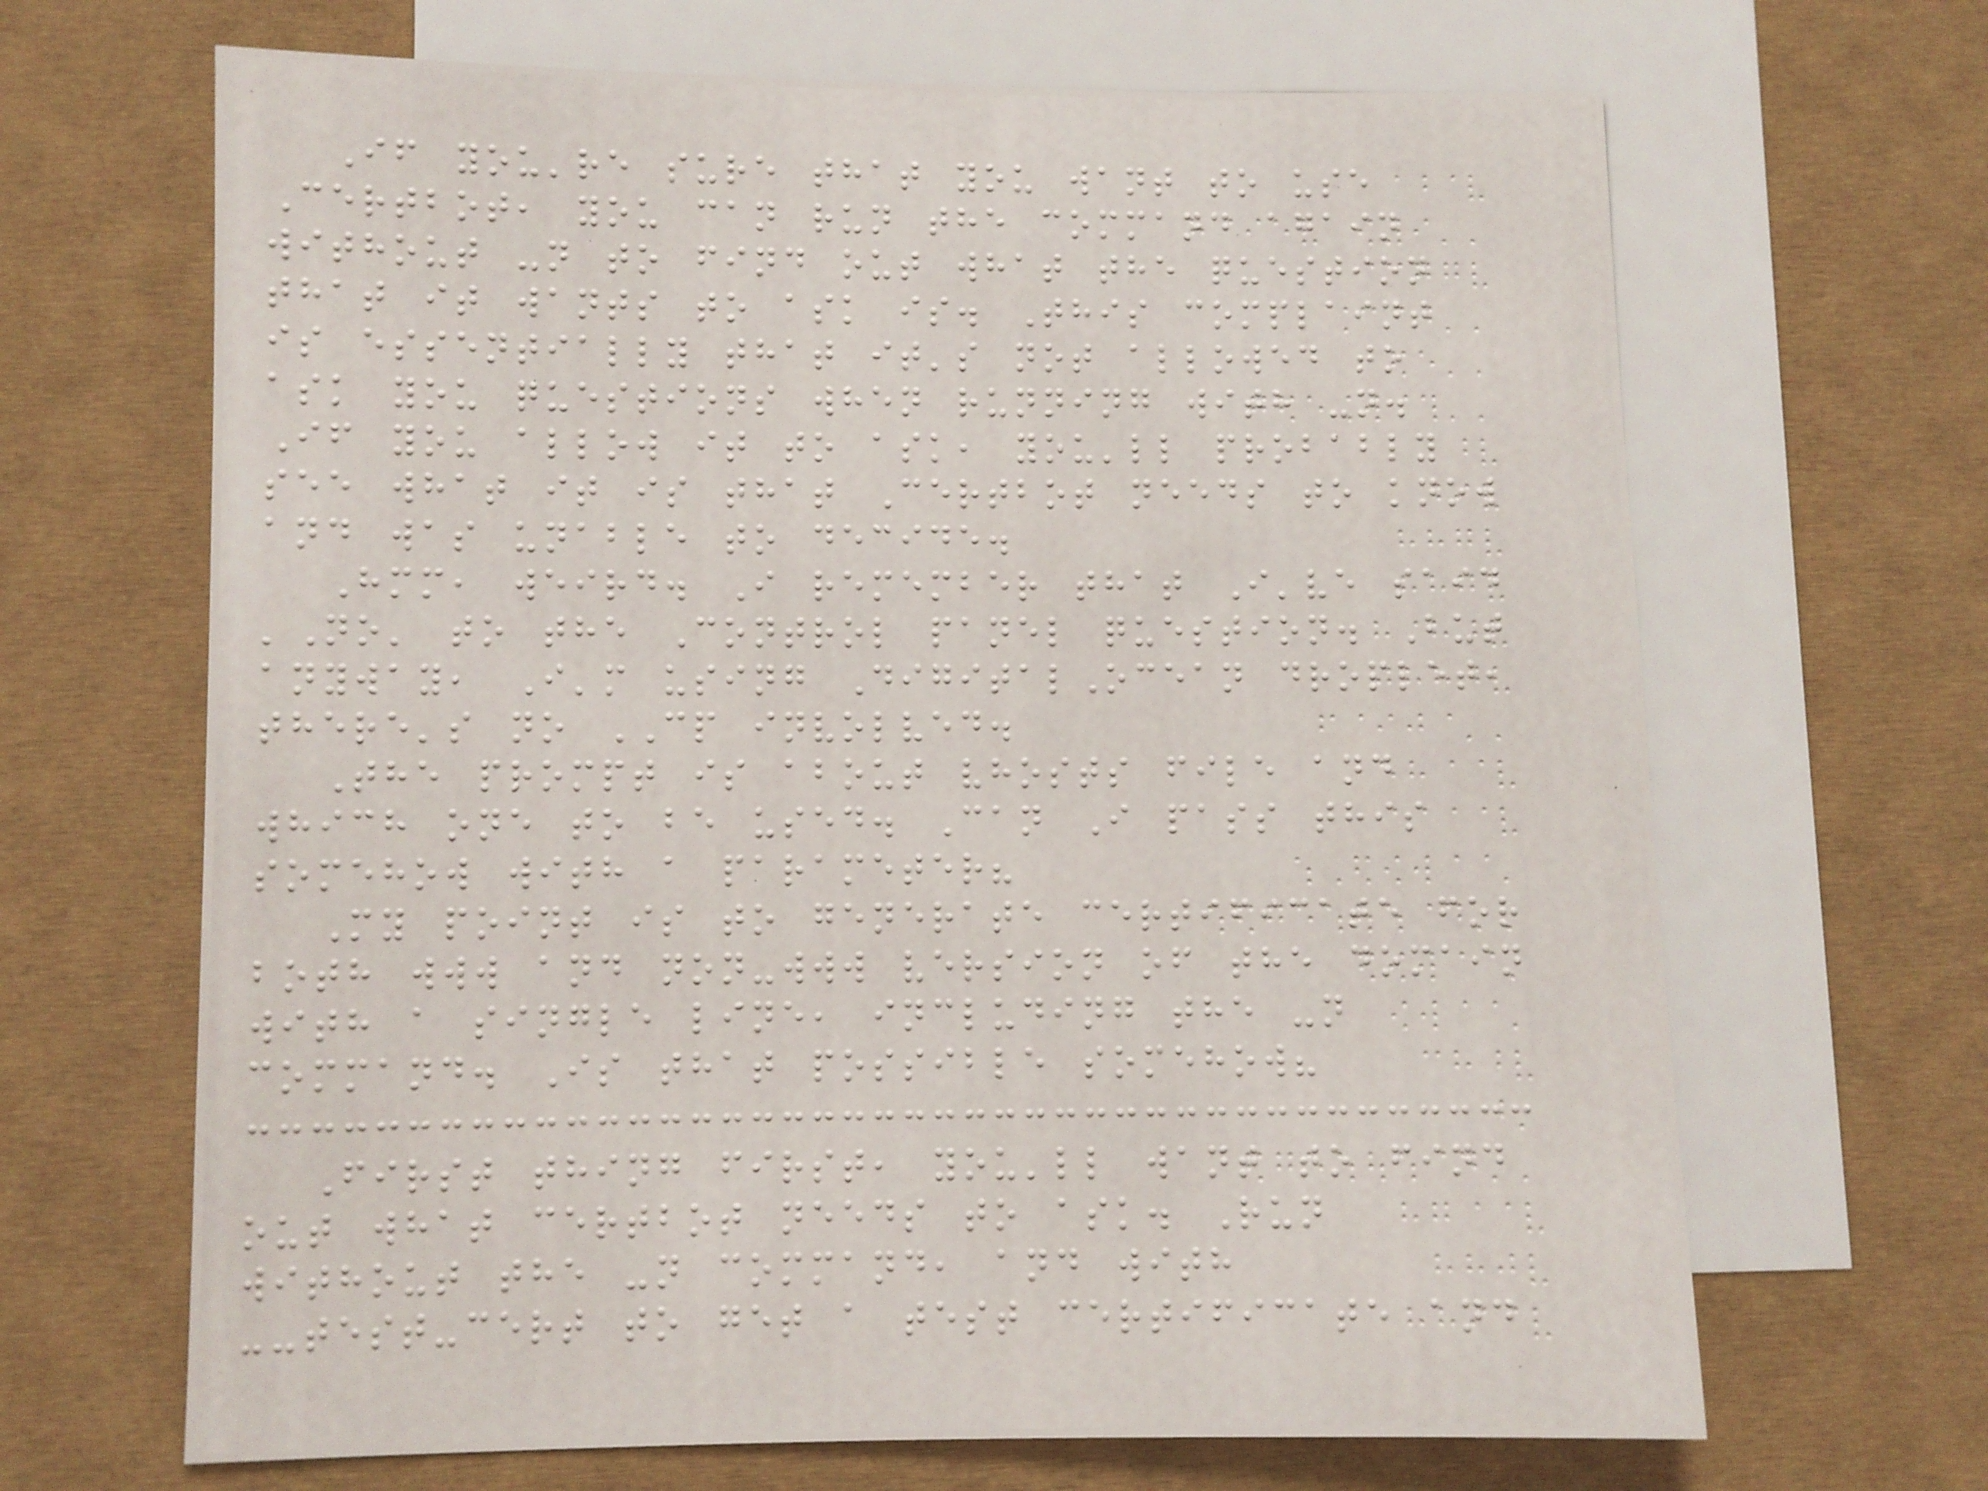If you're sure that you want to use
Certbot, you can run the command again
without -n to find out what the question
that it wants to ask is. This complaint
is essentially that it's not allowed to
ask you questions when running with -n.
If you allow it to ask, you'll probably
see what it is that Certbot needs to know
and was unable to decide.
Hmm, weird. I remember that I've said
'No' to the Control panel question. But
anyway, I'm using DigitalOcean droplet,
there's no CP involved.
The prompt is about vhosts file and
which one to be used. Can I pass this
somehow with a parameter?
My point is to generate certificate for
both www and non-www version of the domain
with a single line, including the -n
command. Is that possible somehow?
First thing first, you'll want to find
out what certbot needs to ask. Run
without the -n command, and with
--test-cert to get a test certificate and
